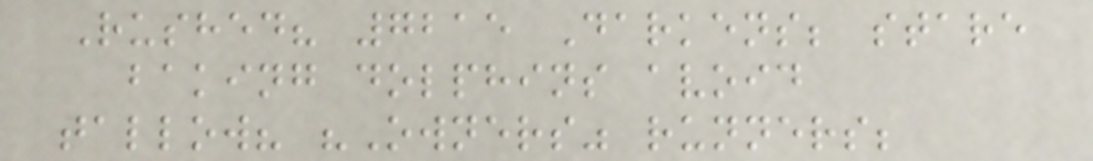Rushed? 7215 Darkens; stare
baking dolphins avoid
tallow? "Owners" runners;
